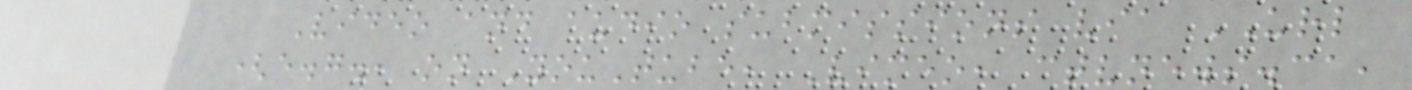Video and audio submissions via URL
(e.g., on YouTube, Vimeo, ctvnews.ca,
